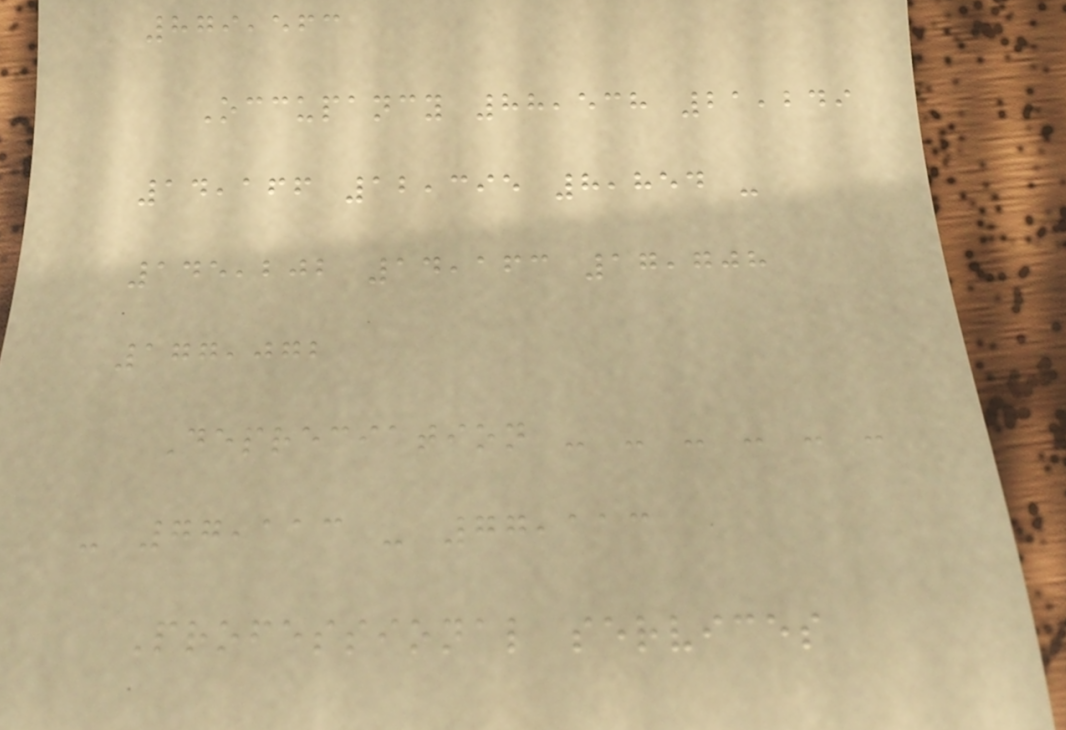879,563
Occupancy 88,538 21,249
14,166 12,395 8,854 -
145,202 14,163 17,708
177,072
Depreciation - - - - - -
- 77,113 - 77,113
Professional services
